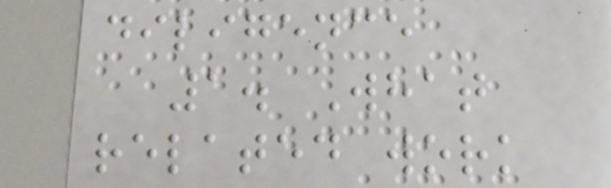diligence
1. What
related work
